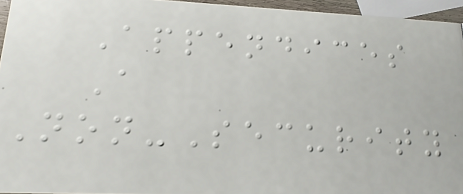Appendices
A
Non-Security
